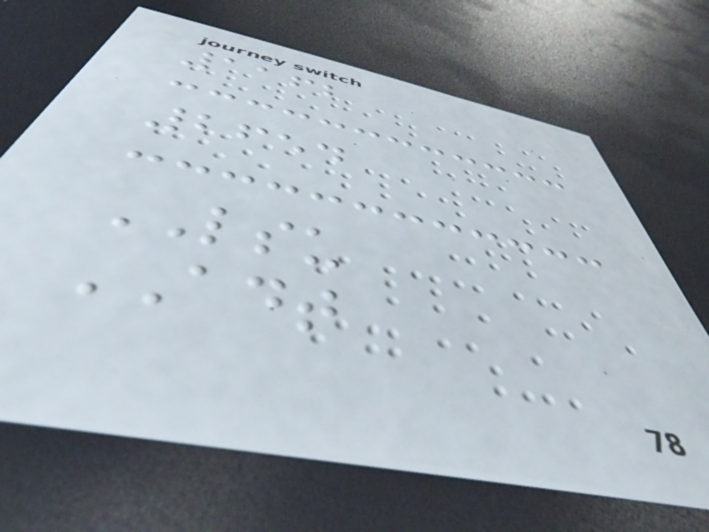1162
2654
LSU
ADT
